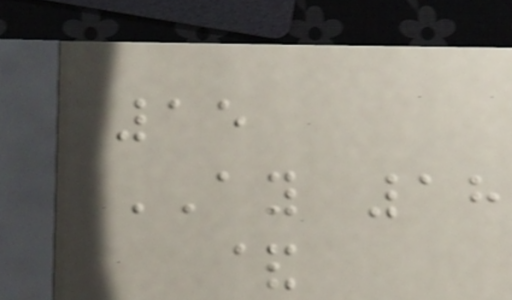15
AY 18
&
